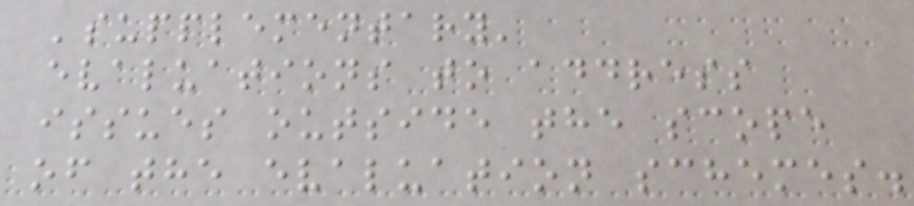'supplementary'
evaluations to address
issues outside the scope
of the evaluation schemes.
